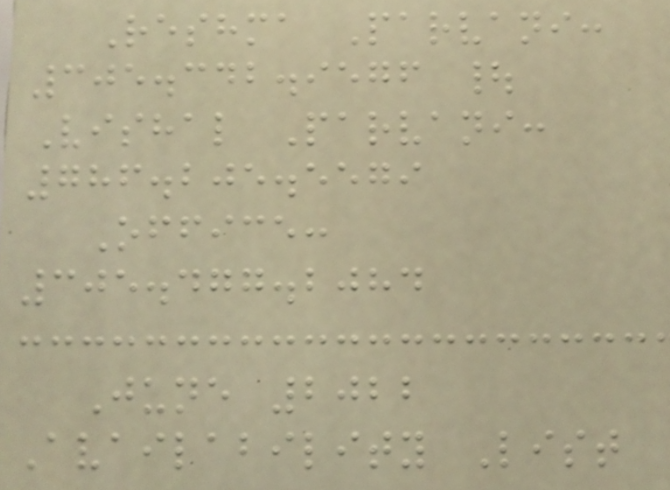Reshma Parvani:
305.342.9576 |
Vishal Parvani:
786.205.5579
Office:
305.477.2084
June 2022
Availability List
